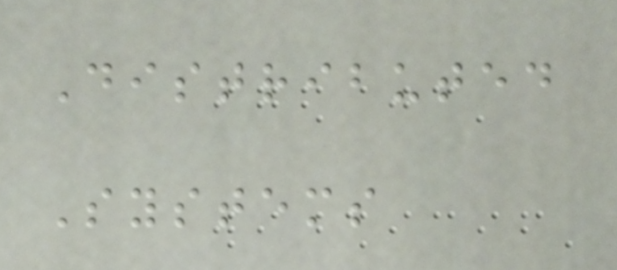Distributed
Systems
